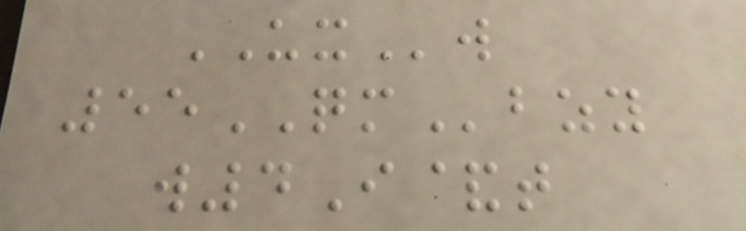UXw
55QMbzy
w4I&t
